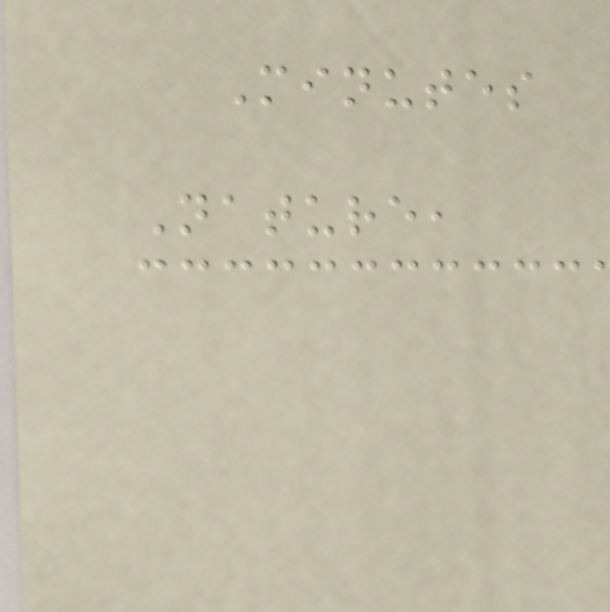Minutes
Nature,
